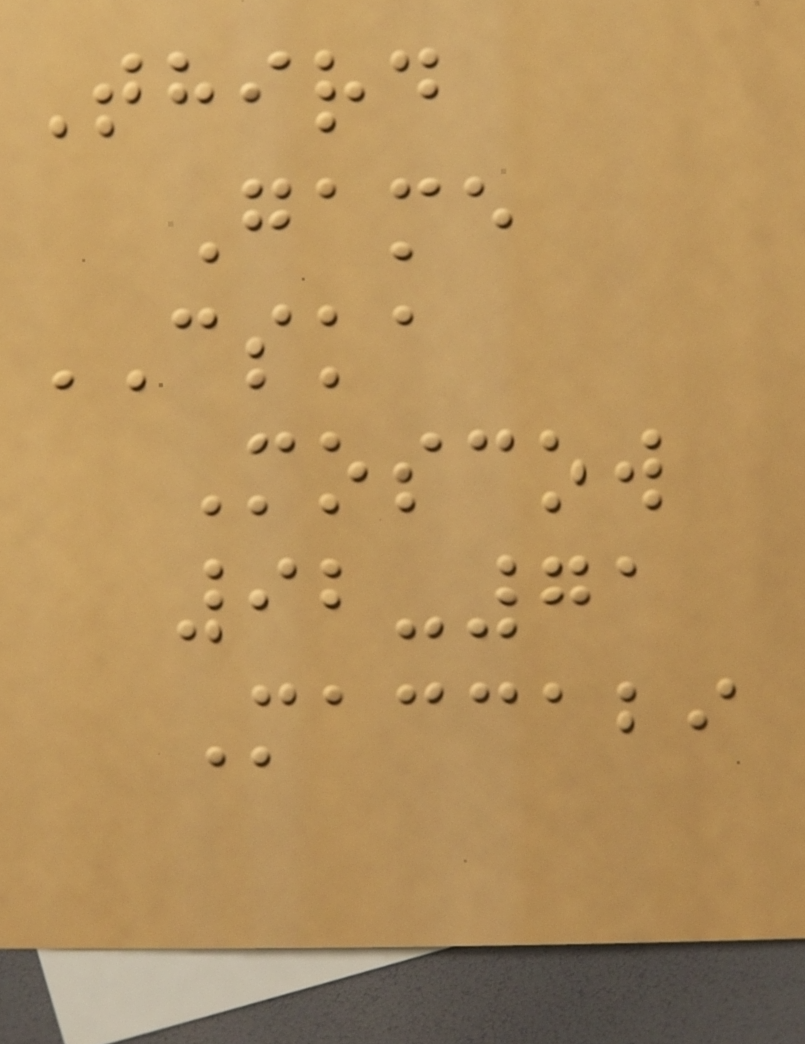Third
Game
CSKA
Moscow
92-71
Maccabi
